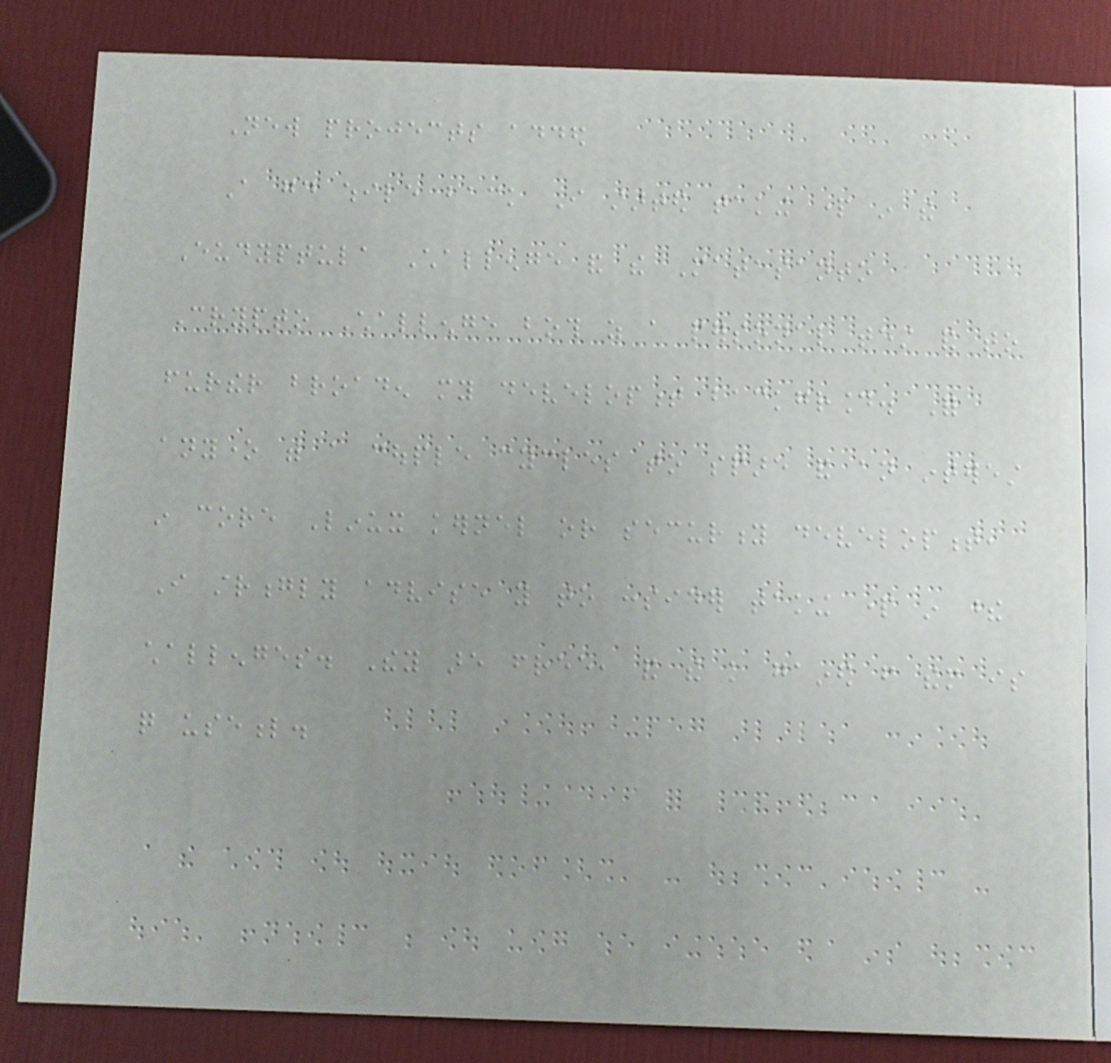New projects added
A good while back I started taking part in the
Eudyptula Challenge and the Matasanto
Crypto Challenge both as a personal test and to
further broaden my development background. For
anyone with a couple cycles to spare and an interest
in core Linux kernel or security development,
I strongly advise you to consider taking part in these
challenges. They are free, and the knowledge gained from them is
quite useful.
